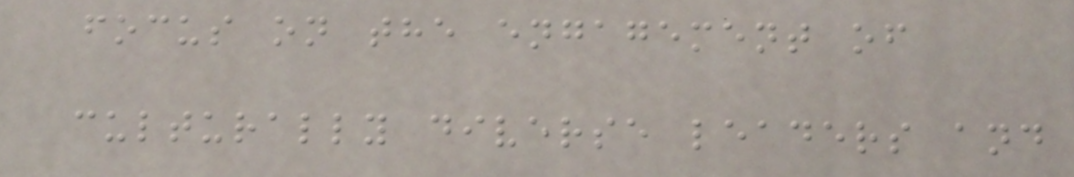focus on the engagement of
culturally diverse leaders and
